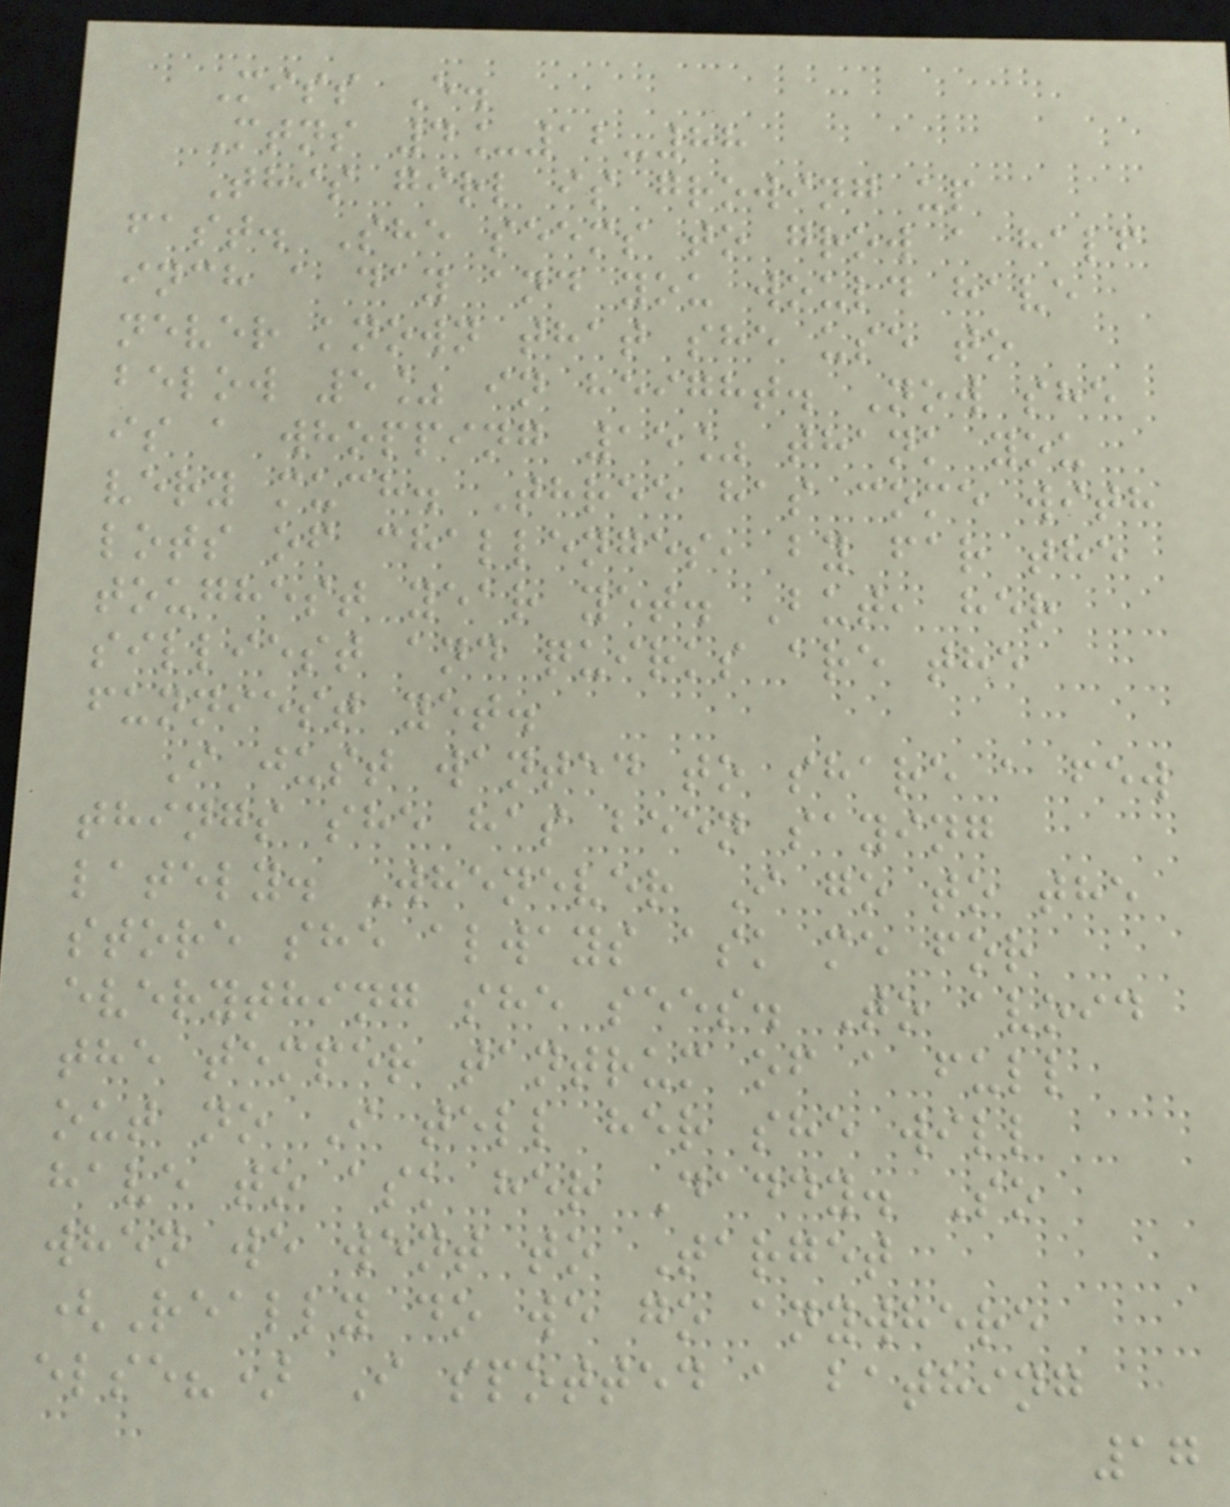Miss E.
Mtns 4_12-88
This girl is growing up
fast. She seems to grow a half
inch a day and you would have
never known that she use to
below 5% in height. Now she
is a whopping 15% thank you
very much. Three has come with
lots of challenges, by far the
toughest year yet. But, her
silliest and quirks are the
funniest yet.
I just wanted to share a few
things she has been saying
lately. Whenever I go to the
store she always ask me for
everything she sees. To avoid
the temper tantrum of a full
out no I tell her she will
have to ask her Daddy. So
when we went to Target
(Really do we go anywhere
else?) I spotted a bathing
17
